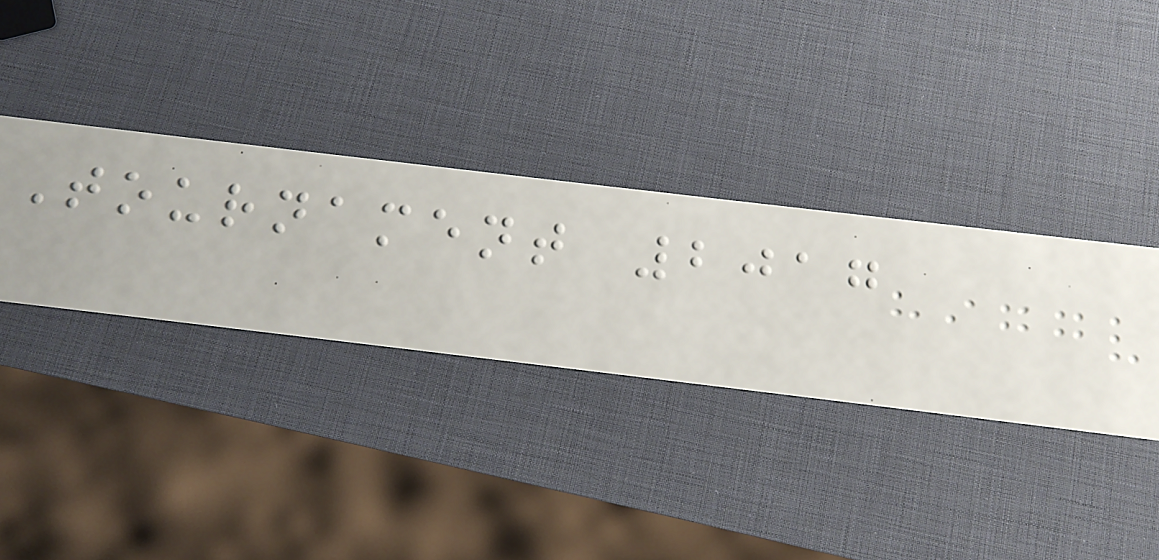Tournament 2017
